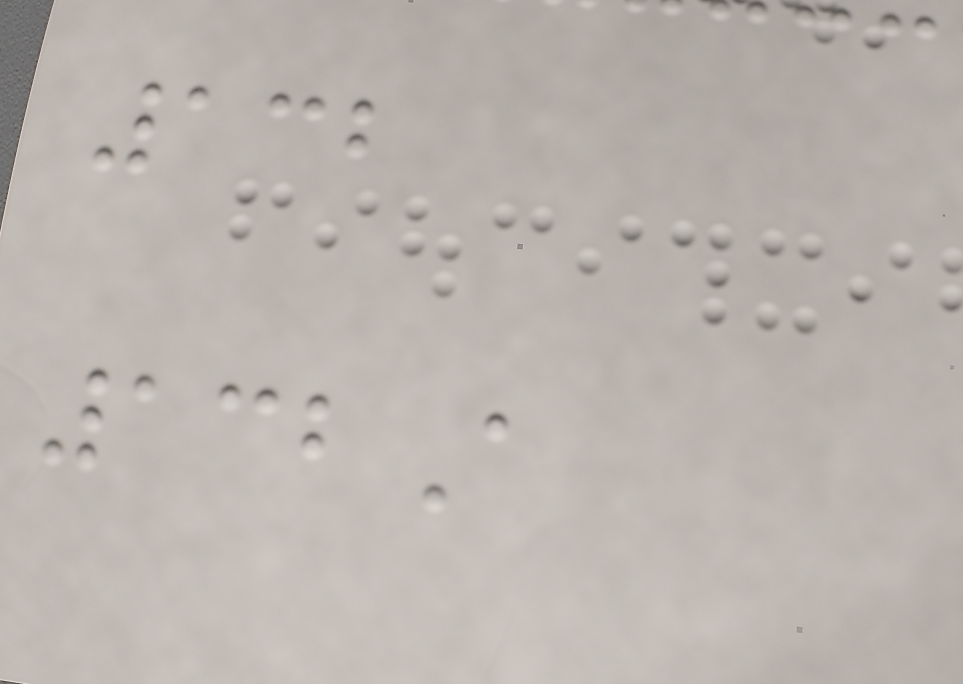132
132A
